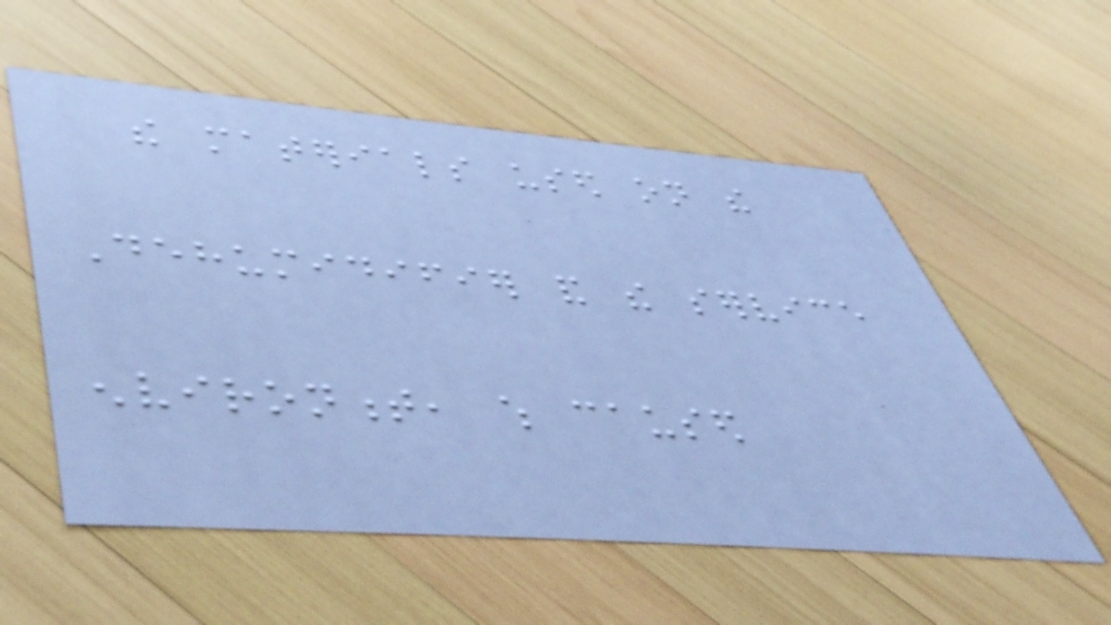the materials used on the
Dehumidifier and the service
environment, which caused
